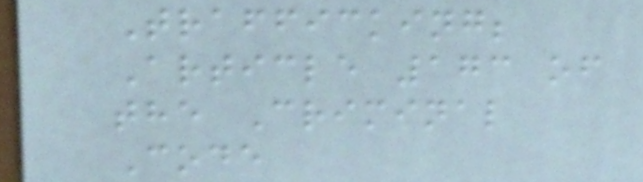Trafficking;
Article 173 of
the Criminal
Code
